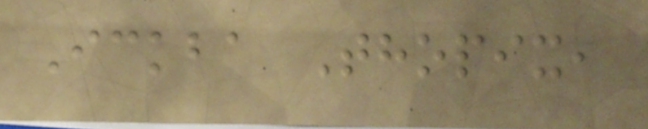Ickba Thopix,
